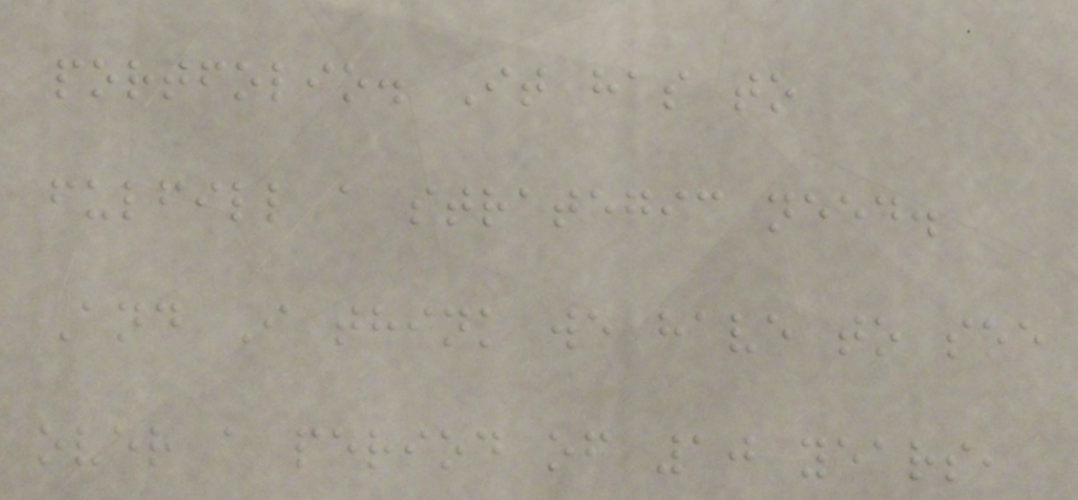portfolio. It has to
fulfill a strategic need.
And I think we have to see
over a period of 10 years,
